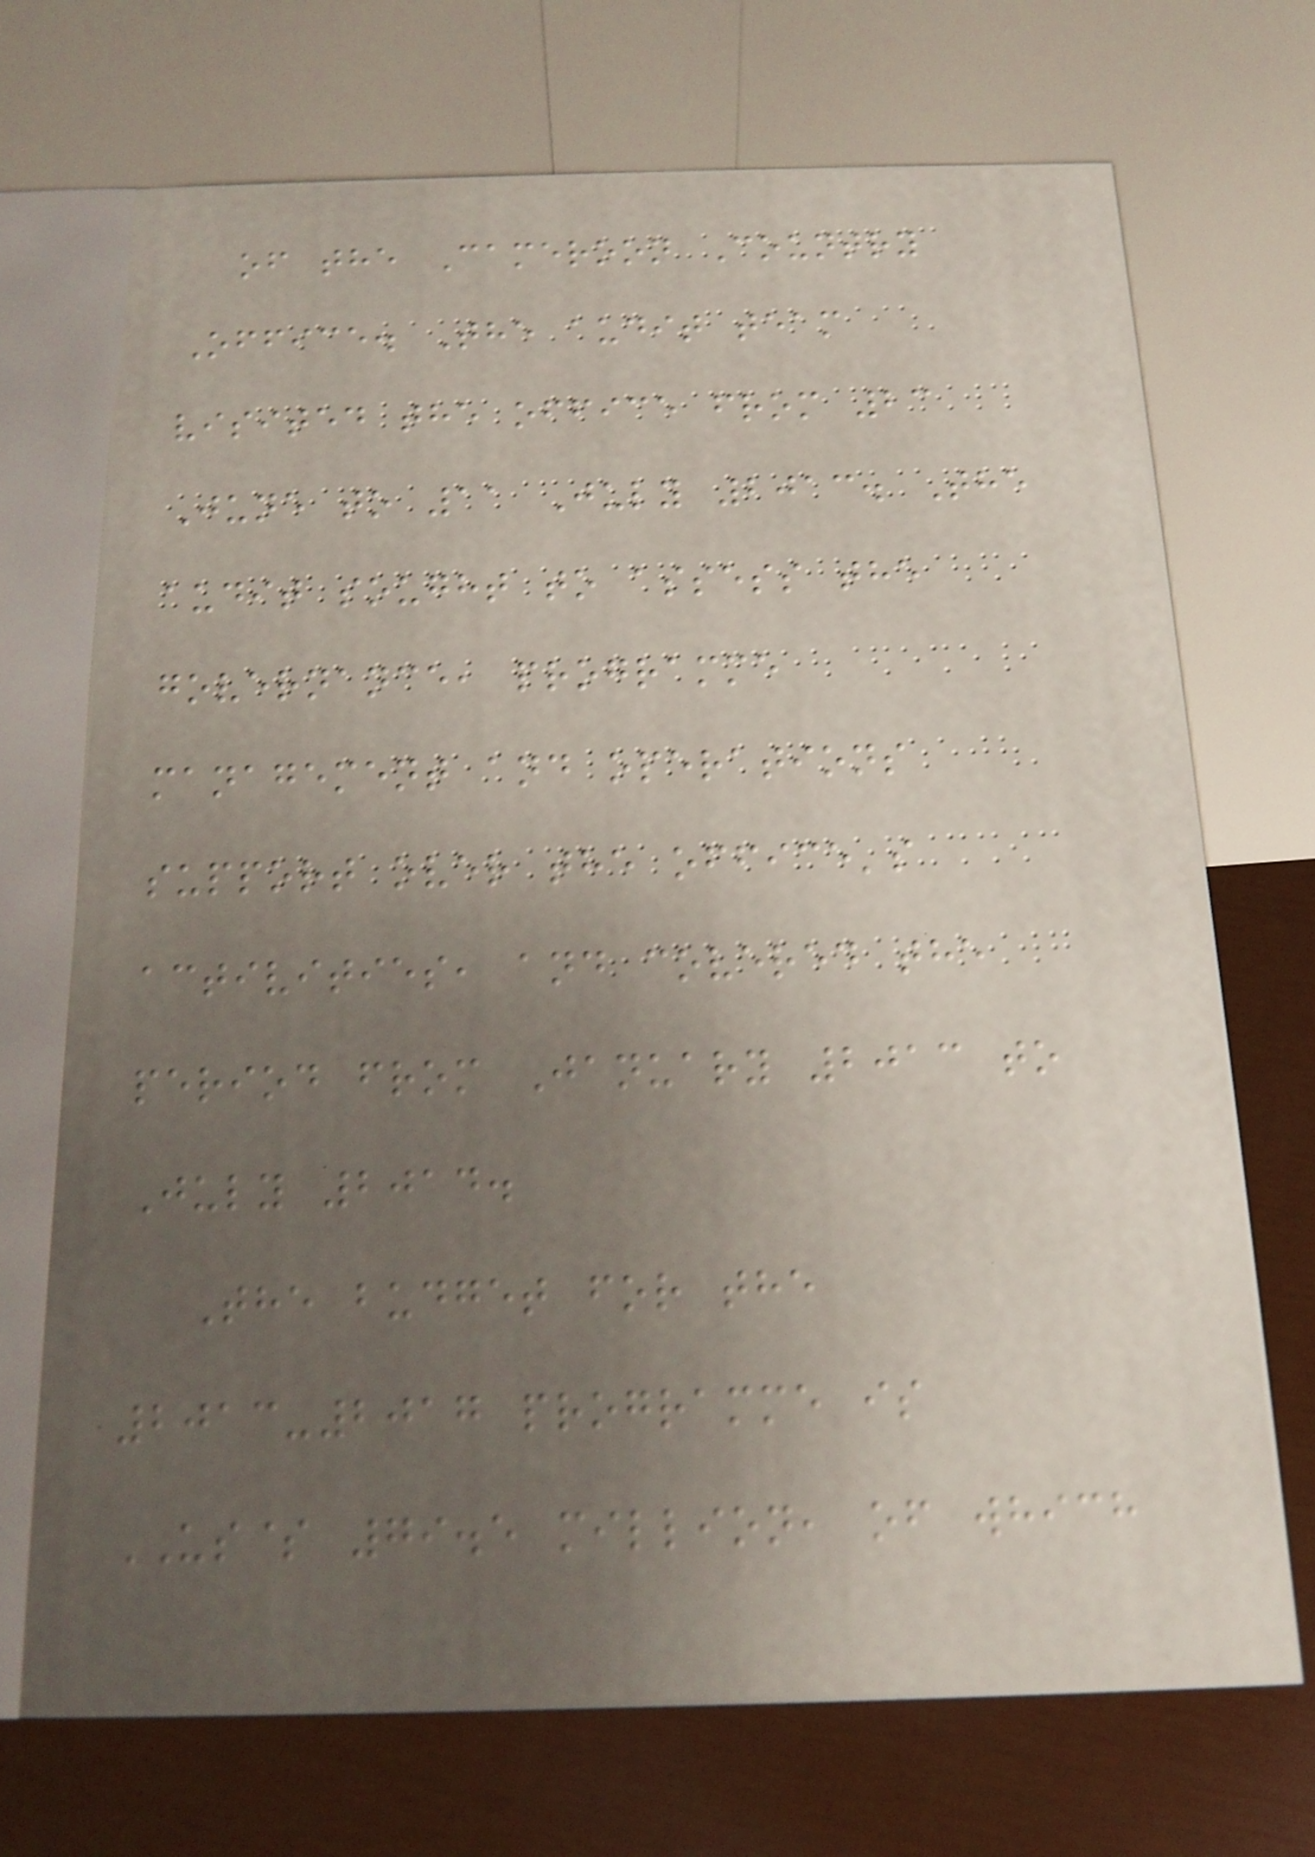of the Cameroon Country
Office. The audit team
visited the office from 23
June to 11 July 2013. The
audit sought to assess the
governance, programme
management and operations
support over the office's
activities, and covered the
period from January 2013 to
July 2014.
The budget for the
2013-2017 programme is
US$ 79.5 million, of which
